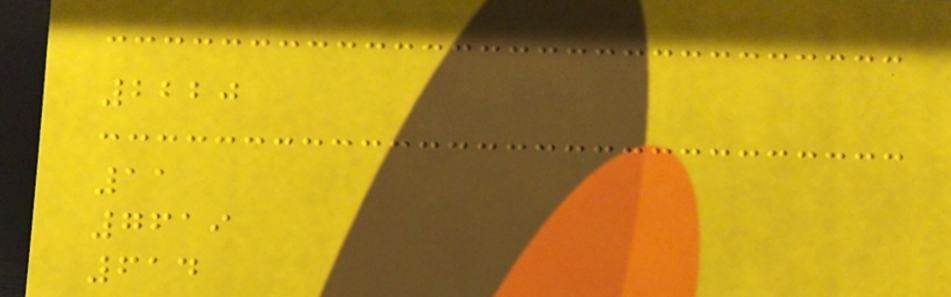2220
11
7619
614
